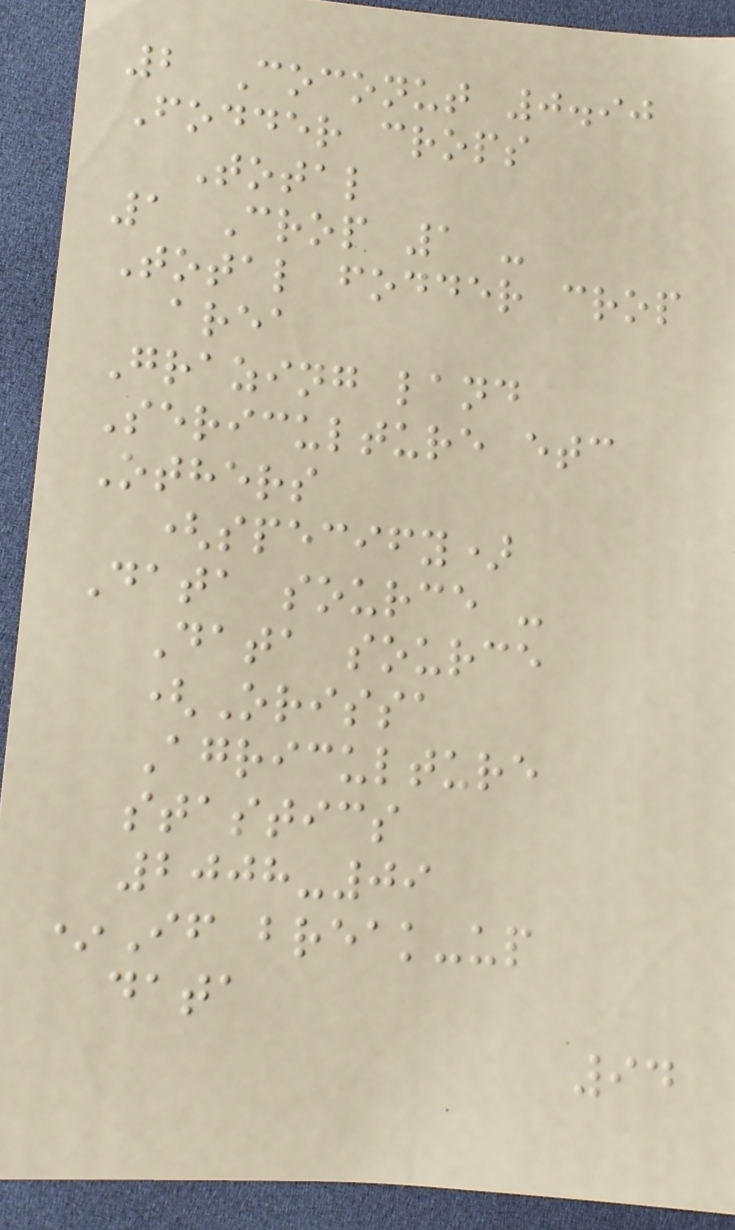2 Coconut 0.90
Fodder crops
Total
1 Crop 1 -
Total fodder crop
area
Grazing land
Sericulture etc
Others
(specify)
Data source -
Data source
(Orissa
Agriculture
stastics
2008-09
*If break-up
data
94
